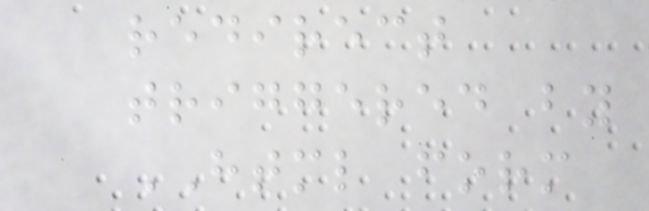redirect
triggered by
HTML form
